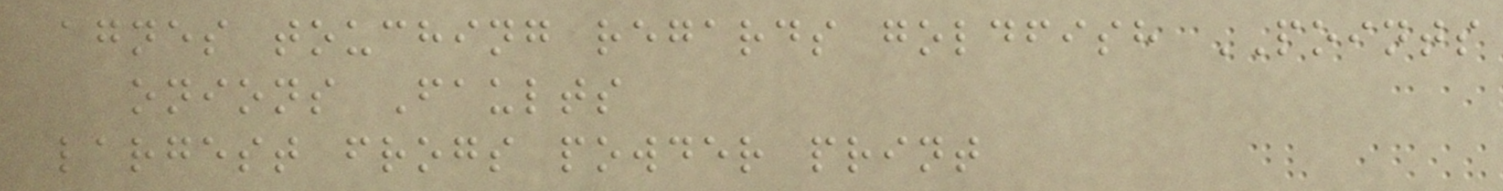agnes touching regards goldfish POINTS
onions Faults
largest frogs powder print
